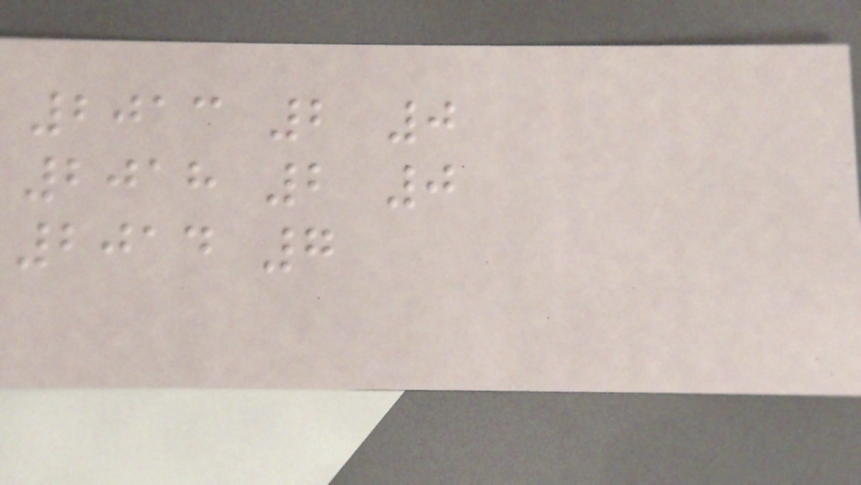2013 2 0
2018 2 0
2014 7
